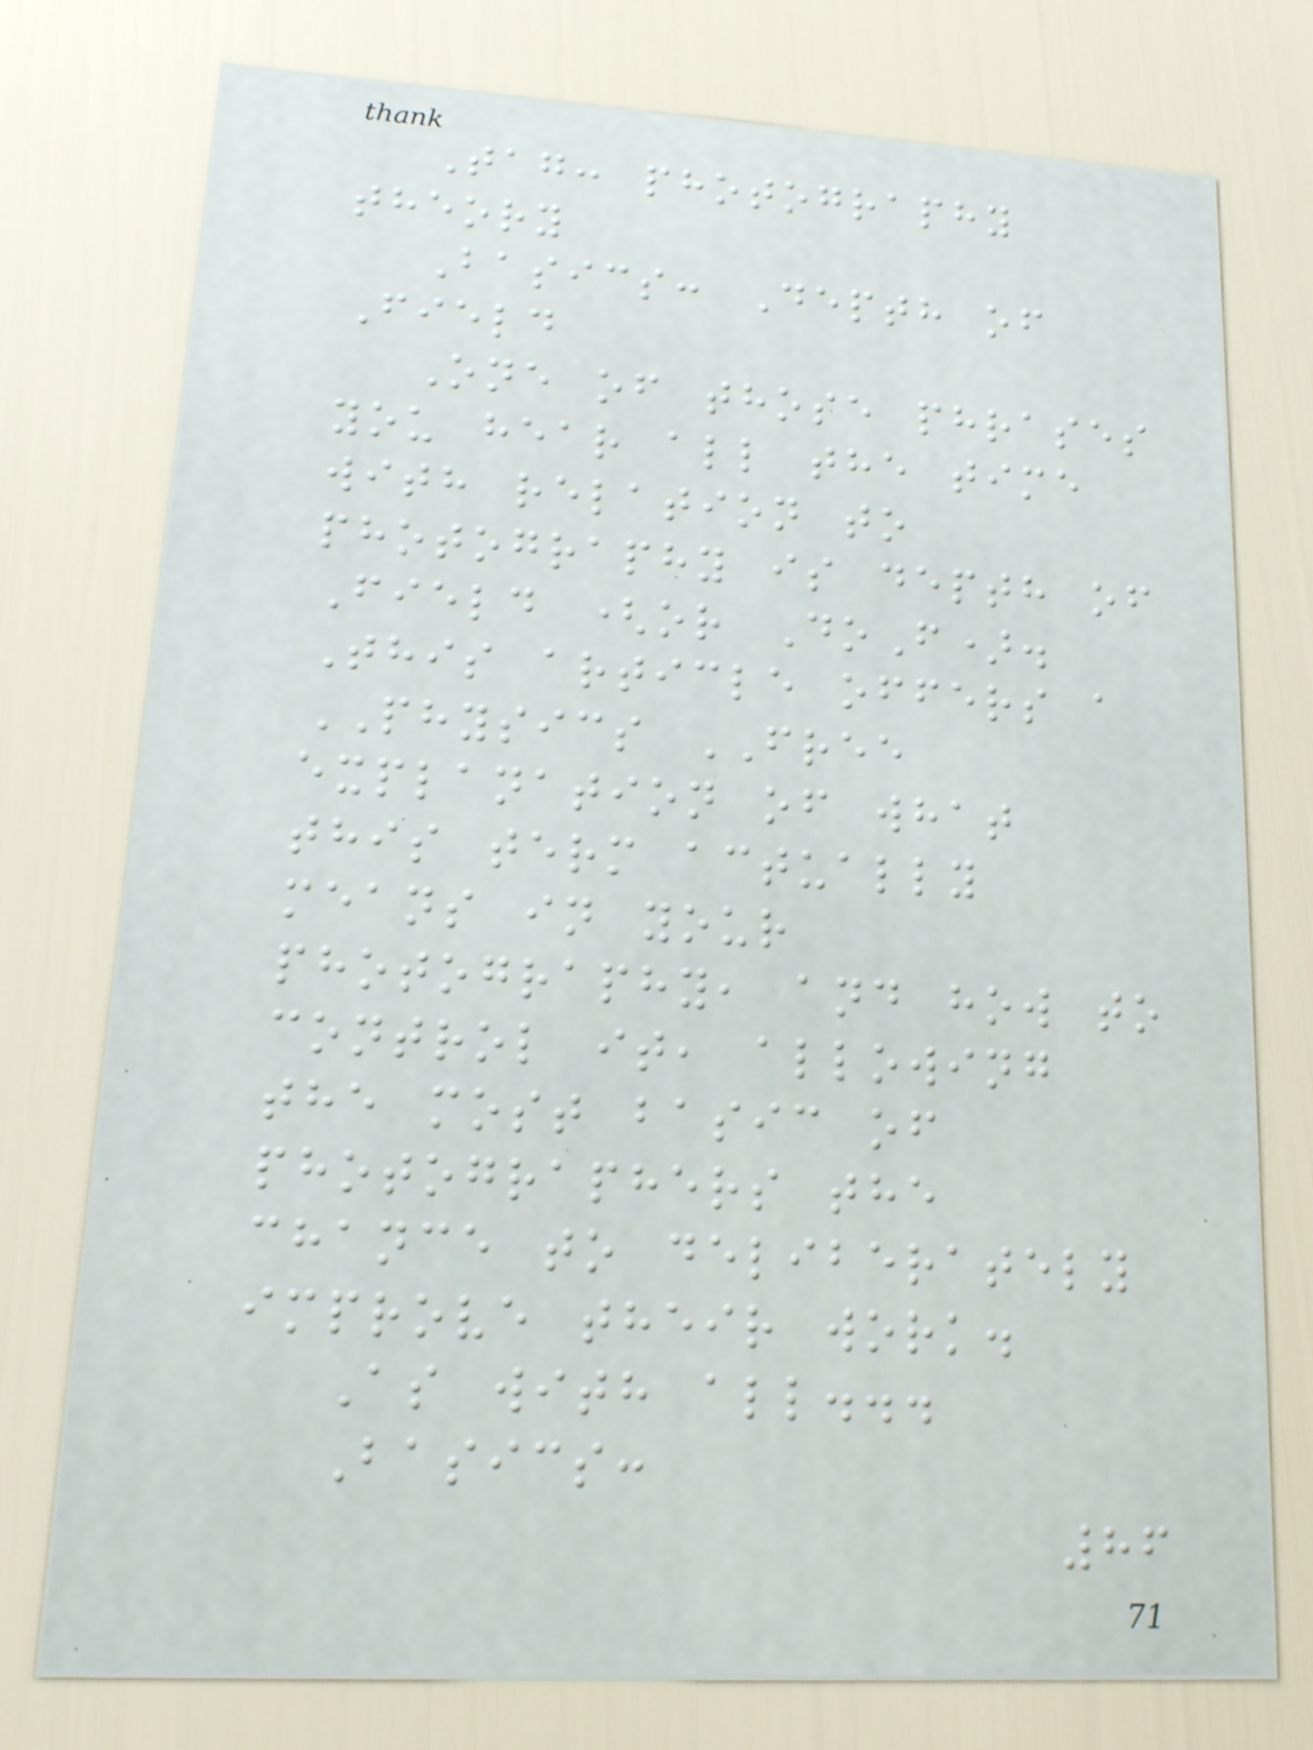Tag: photography
theory
Basics: Depth of
Field
One of those phrases
you hear all the time
with relation to
photography is depth of
Field (or DoF).
This article offers a
PHYSICS FREE
explanation of what
this term actually
means in your
photography, and how to
control it, allowing
the most basic of
photographers the
chance to deliberately
improve their work.
As with all...
Basics:
86
